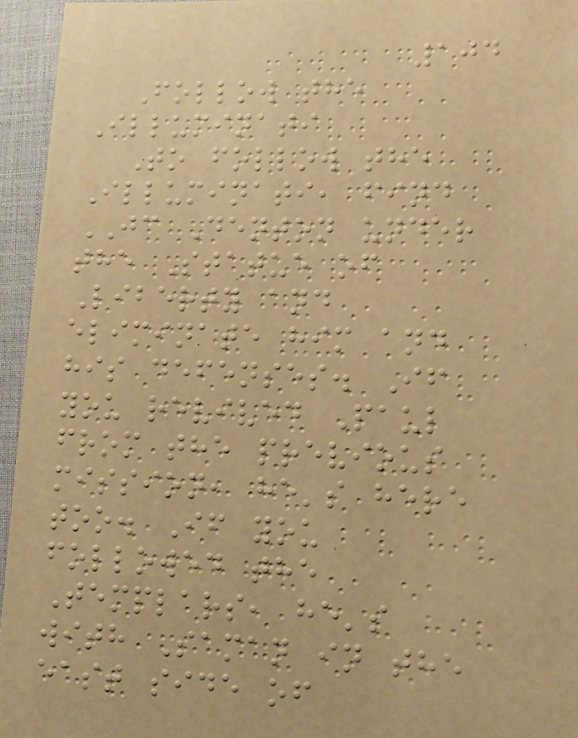104
Follow the
Illuminati
To follow the
Illuminati, find
JC Denton under
the Statue of
Liberty and
eliminate him and
his defenses. If
you revived Paul
from the previous
mission, he's here
too. If you
followed the
Templars, he's
with Saman in the
east side of
